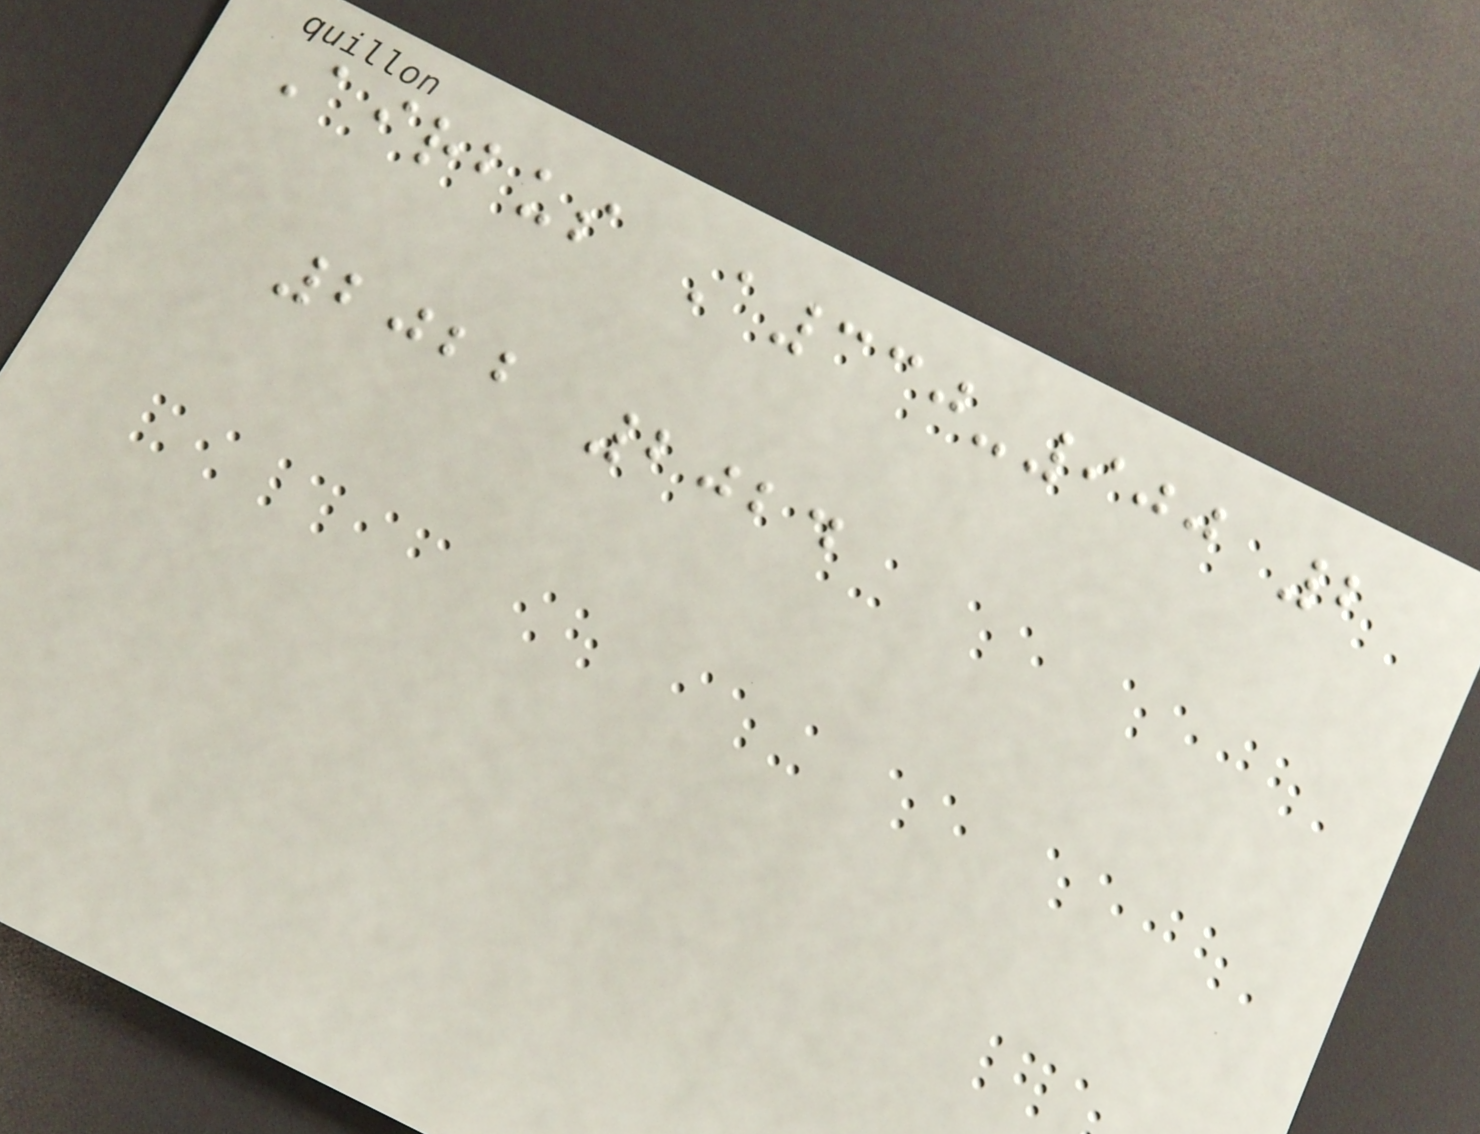Airbus A330-900 2
2022 2024
